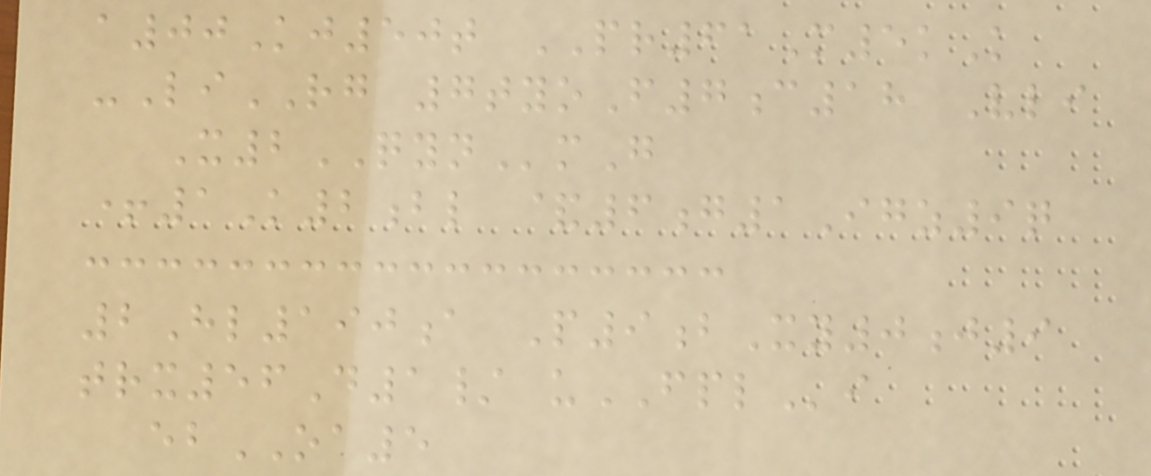a00Kj50t PR61M5kK
-LiRG 7tyoF7c18 Vli
X2QYNmG
+1K2bl &6g1Igz9q
2Hl190a P9bXy0j9
trx56D1/ uFPLi
ebOA5
